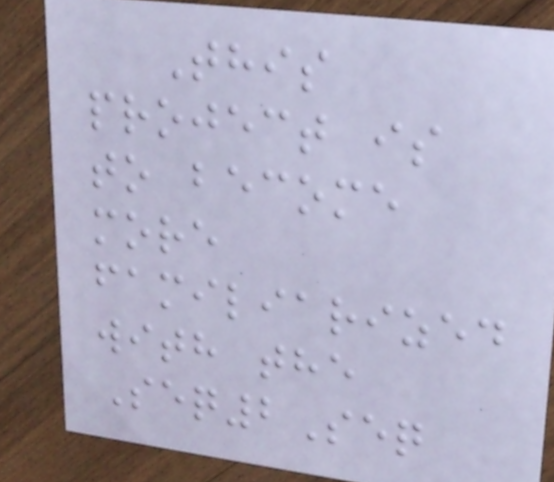This
project is
to become
more
familiarized
with the
Seq2Seq
